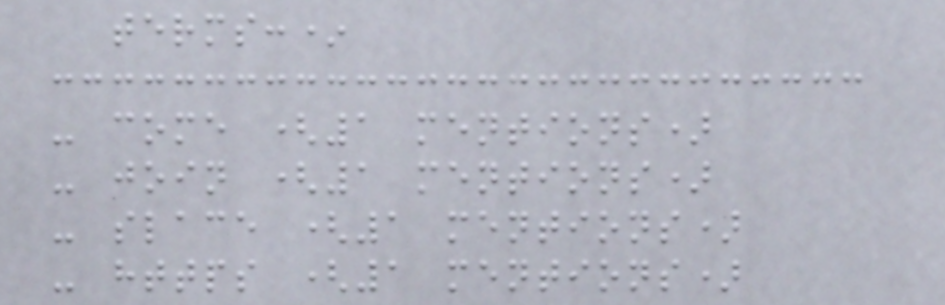terms:*
- come (1 mentions)
- join (1 mentions)
- slace (1 mentions)
- https (1 mentions)
